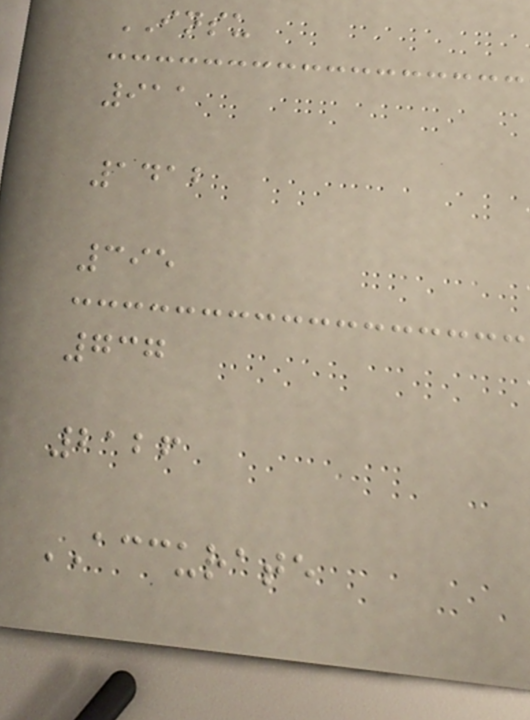INSU
911
1412
395
737
2126
ACCURATE
